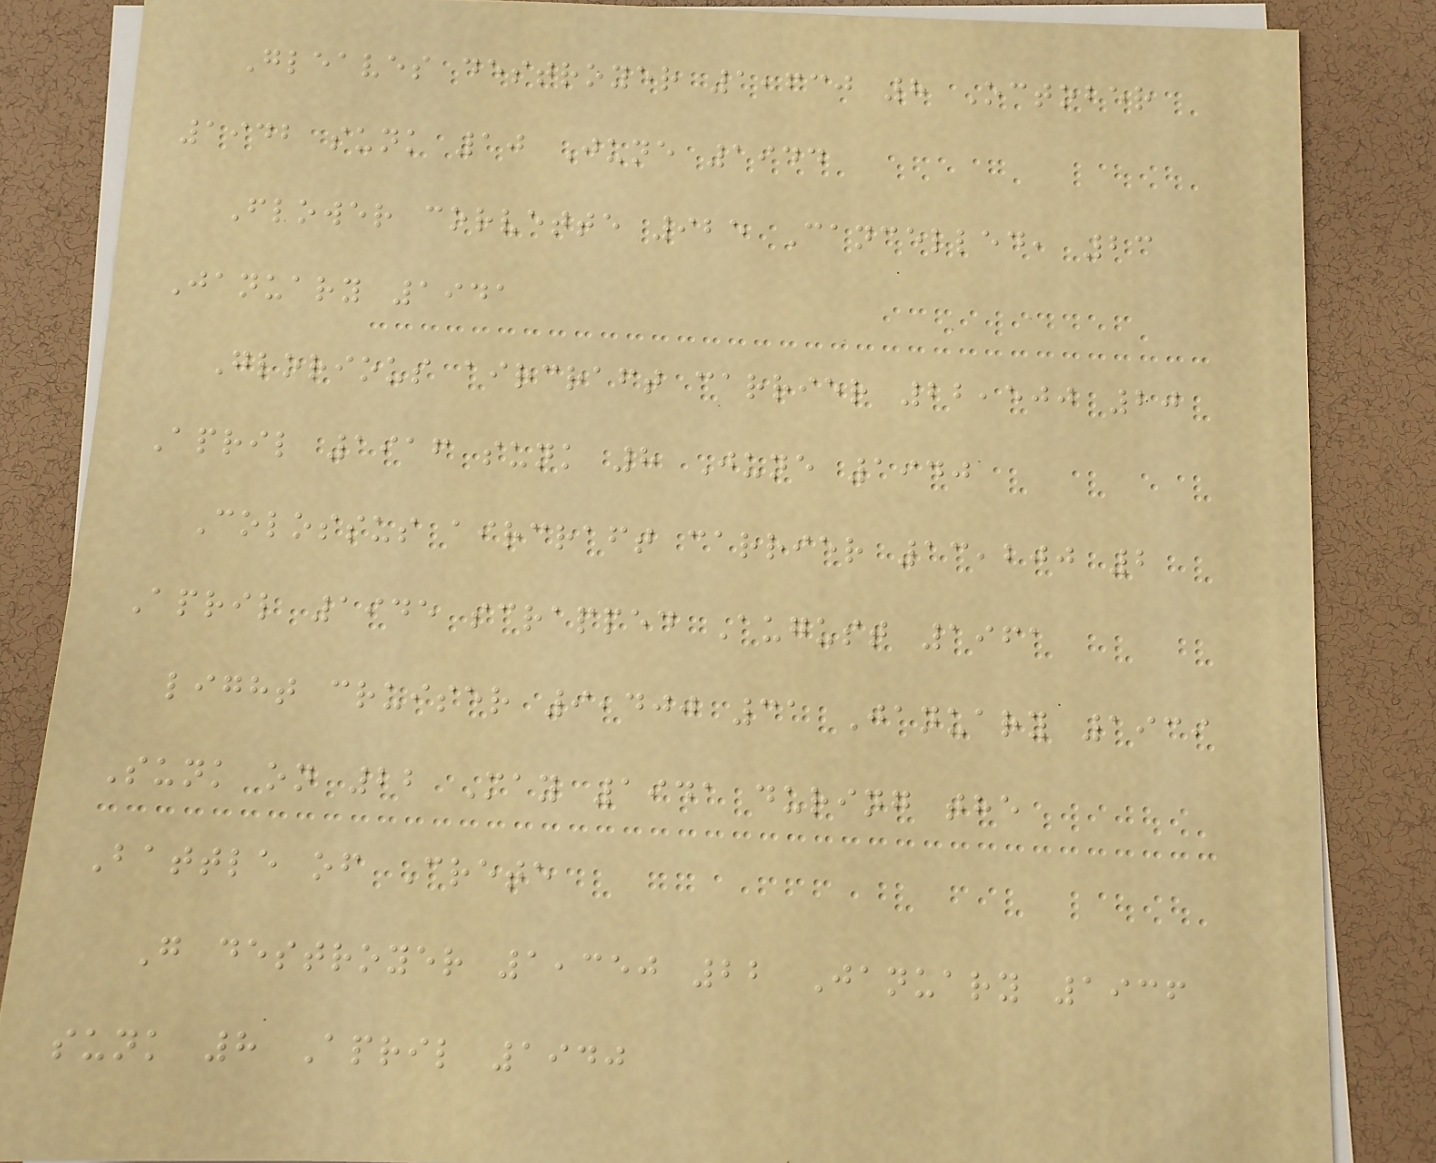Gleaves destroyer 1,630 8 October
1942 sunk 10 June 1944
Flower corvette 925 Cancelled, 23
January 1941
Glorious aircraft carrier 22,500 20
April 1916 sunk 8 June 1940
Colossus aircraft carrier 13,200 2
April 1945 scrapped August 1961
light cruiser 9,400 31 January 1939
Sunk on 22 May 1941 during the
Battle of Crete
G destroyer 1,350 22 January 1936
sunk 8 April 1940
